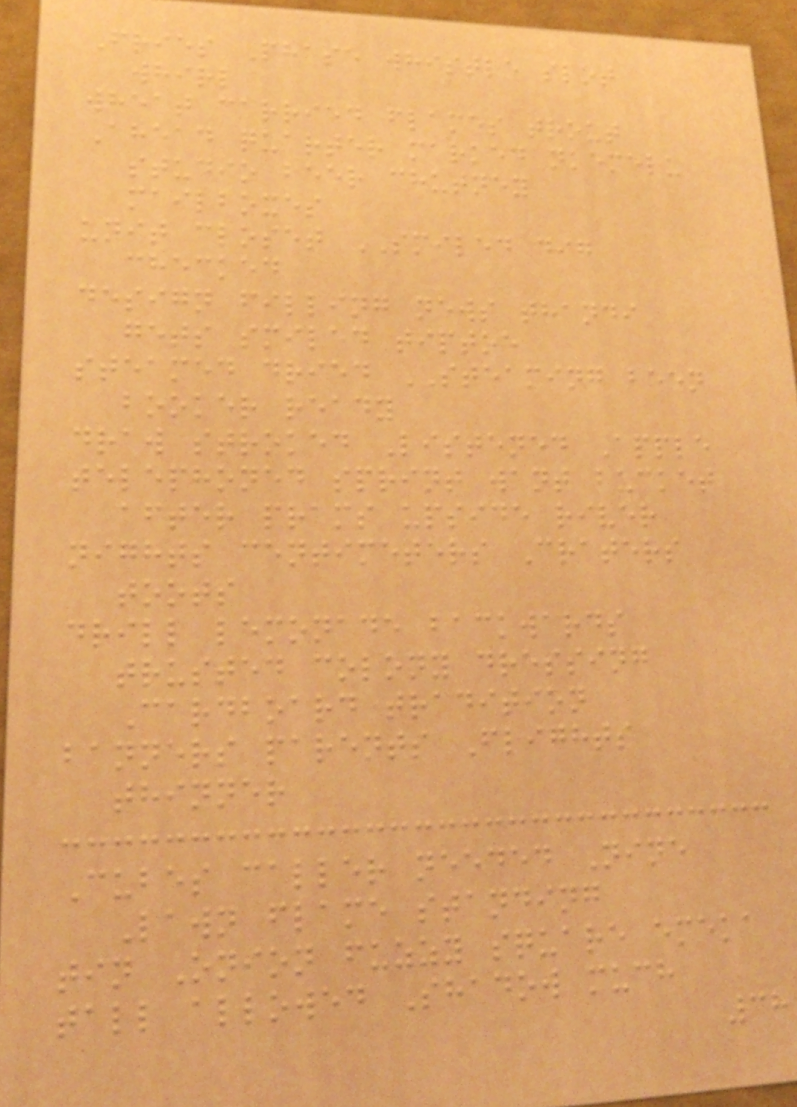Fries Phase whistle slot
whirl
wheat carried flames trout
Ahead quarter marked nkemelu
studio beer chutney
mailboxes
unit closet SMILED dig
checked
design filling news thandi
gets smiled tiptoe
steamed dried STEAMING been
booker ready
draw stroked Listened Apple
telephoned sprint want bucket
after prams upside river
nights centimeters Craters
toots
drill lemonade backwards
trusted colony dressing
Cardboard tradition
banners parents Flights
thinner
Cubes caller needed Nine
Lawn flame standing
tin Onion fuzzy square emeka
tall allowed Shadow much
38
